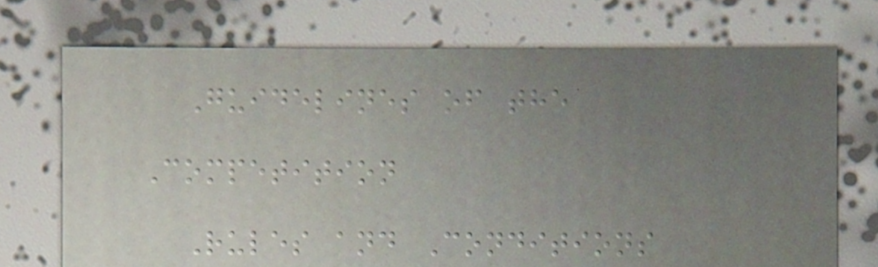Guidelines of the
Competition
Rules and Conditions
